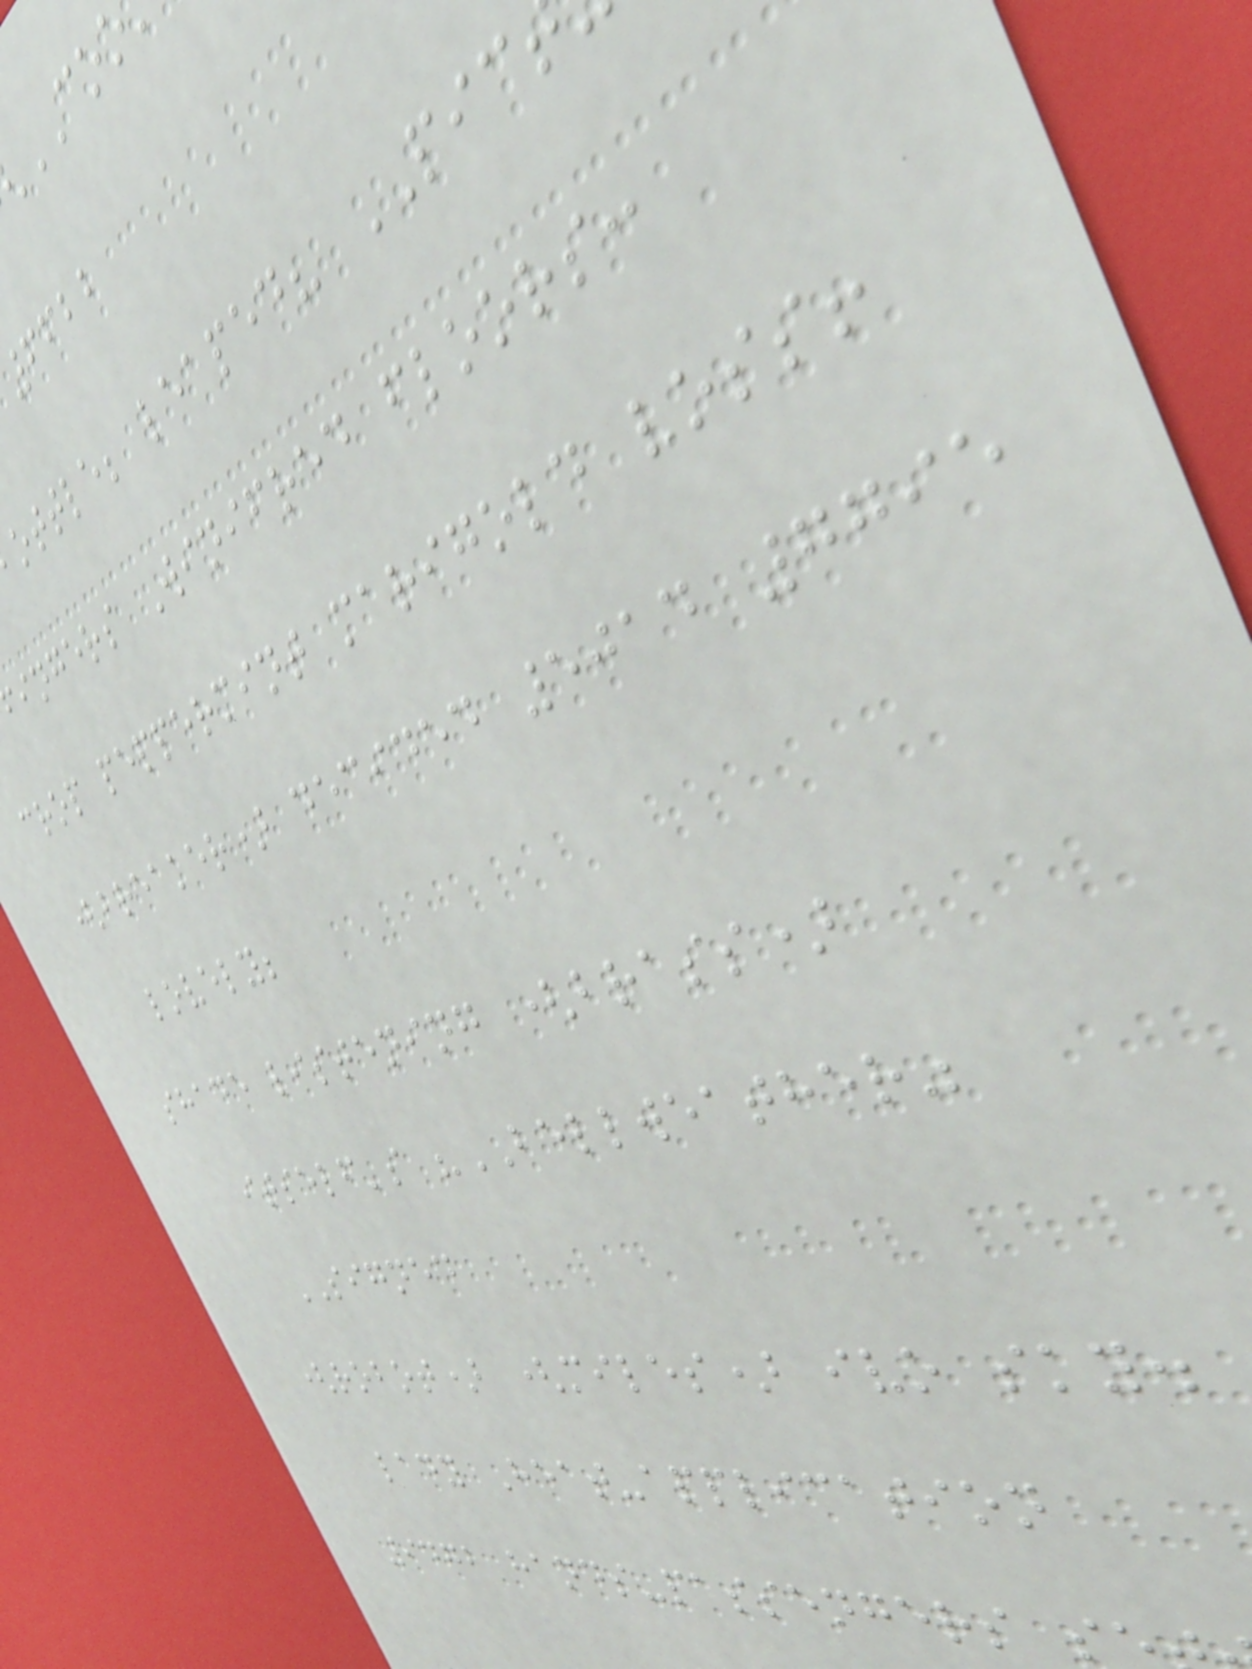6622
ottle; leaped? PIC
ingers Winifred floors:
crop peppermint marigold voss!
(breaker) decided 5014 7795
lovely;
shade listening (brass)
itself's "BELLWEATHER"
SIGNED
(robot) (miles) ivo sky.
lady Heat-application
9472 hands-passengers s
